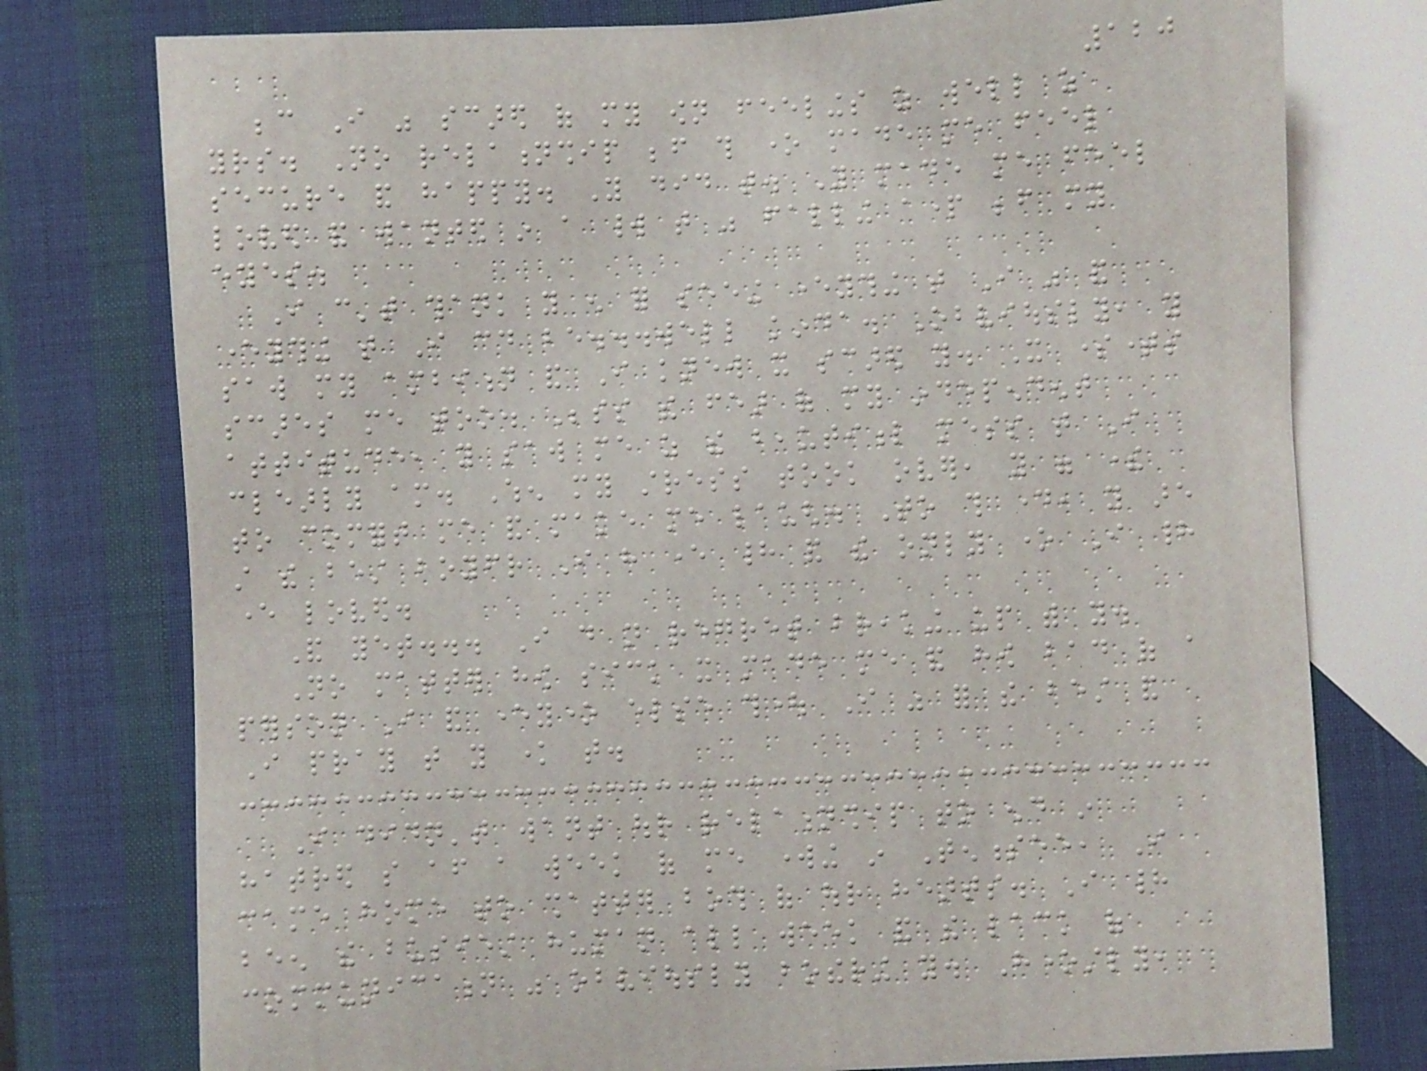120
because I was scared of my own feelings as well as
yours. No relationship before this one made me feel
secure and happy. You did that. You made me feel
loved and wanted in a world that was falling apart before my
eyes.
I can't thank you enough for seeing everything that I was and
everything that I could be...well kinda. Obviously, you
saw my ambition and I knew it scared you. It sometimes
scares me too. Besides the fear of my independent
attitude, you saw me as the beautiful mess that I
clearly am. When my stress took over, you were there
to comfort me and make me laugh. To this day, you are
still the best boyfriend I have ever had and the only one I had
ever loved.
And yet... I do not regret breaking up with you.
No matter how sick it made me and how bad of a
person I and everyone else thought I was for the best and
I pray that you know that.
I didn't want our relationship to end in
hatred so after a week of me working in Tennessee, I
came home to shatter both of our hearts. I had
been the busiest human all week and the lack of
communication was obviously bothering you. Honestly,
